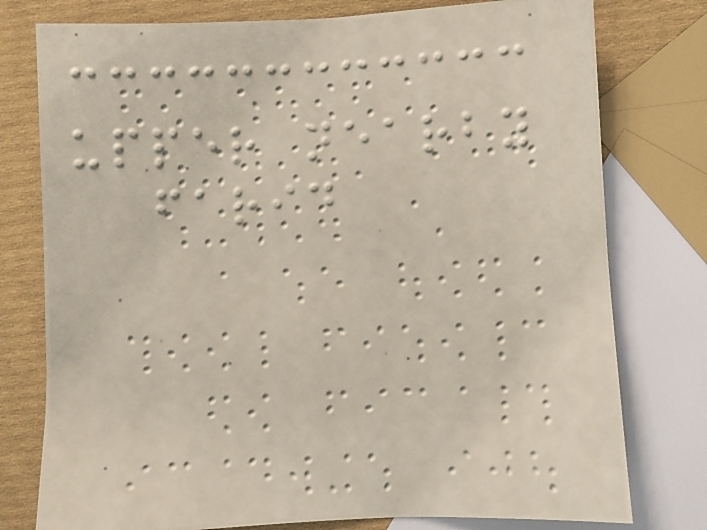upper nearby
farid
